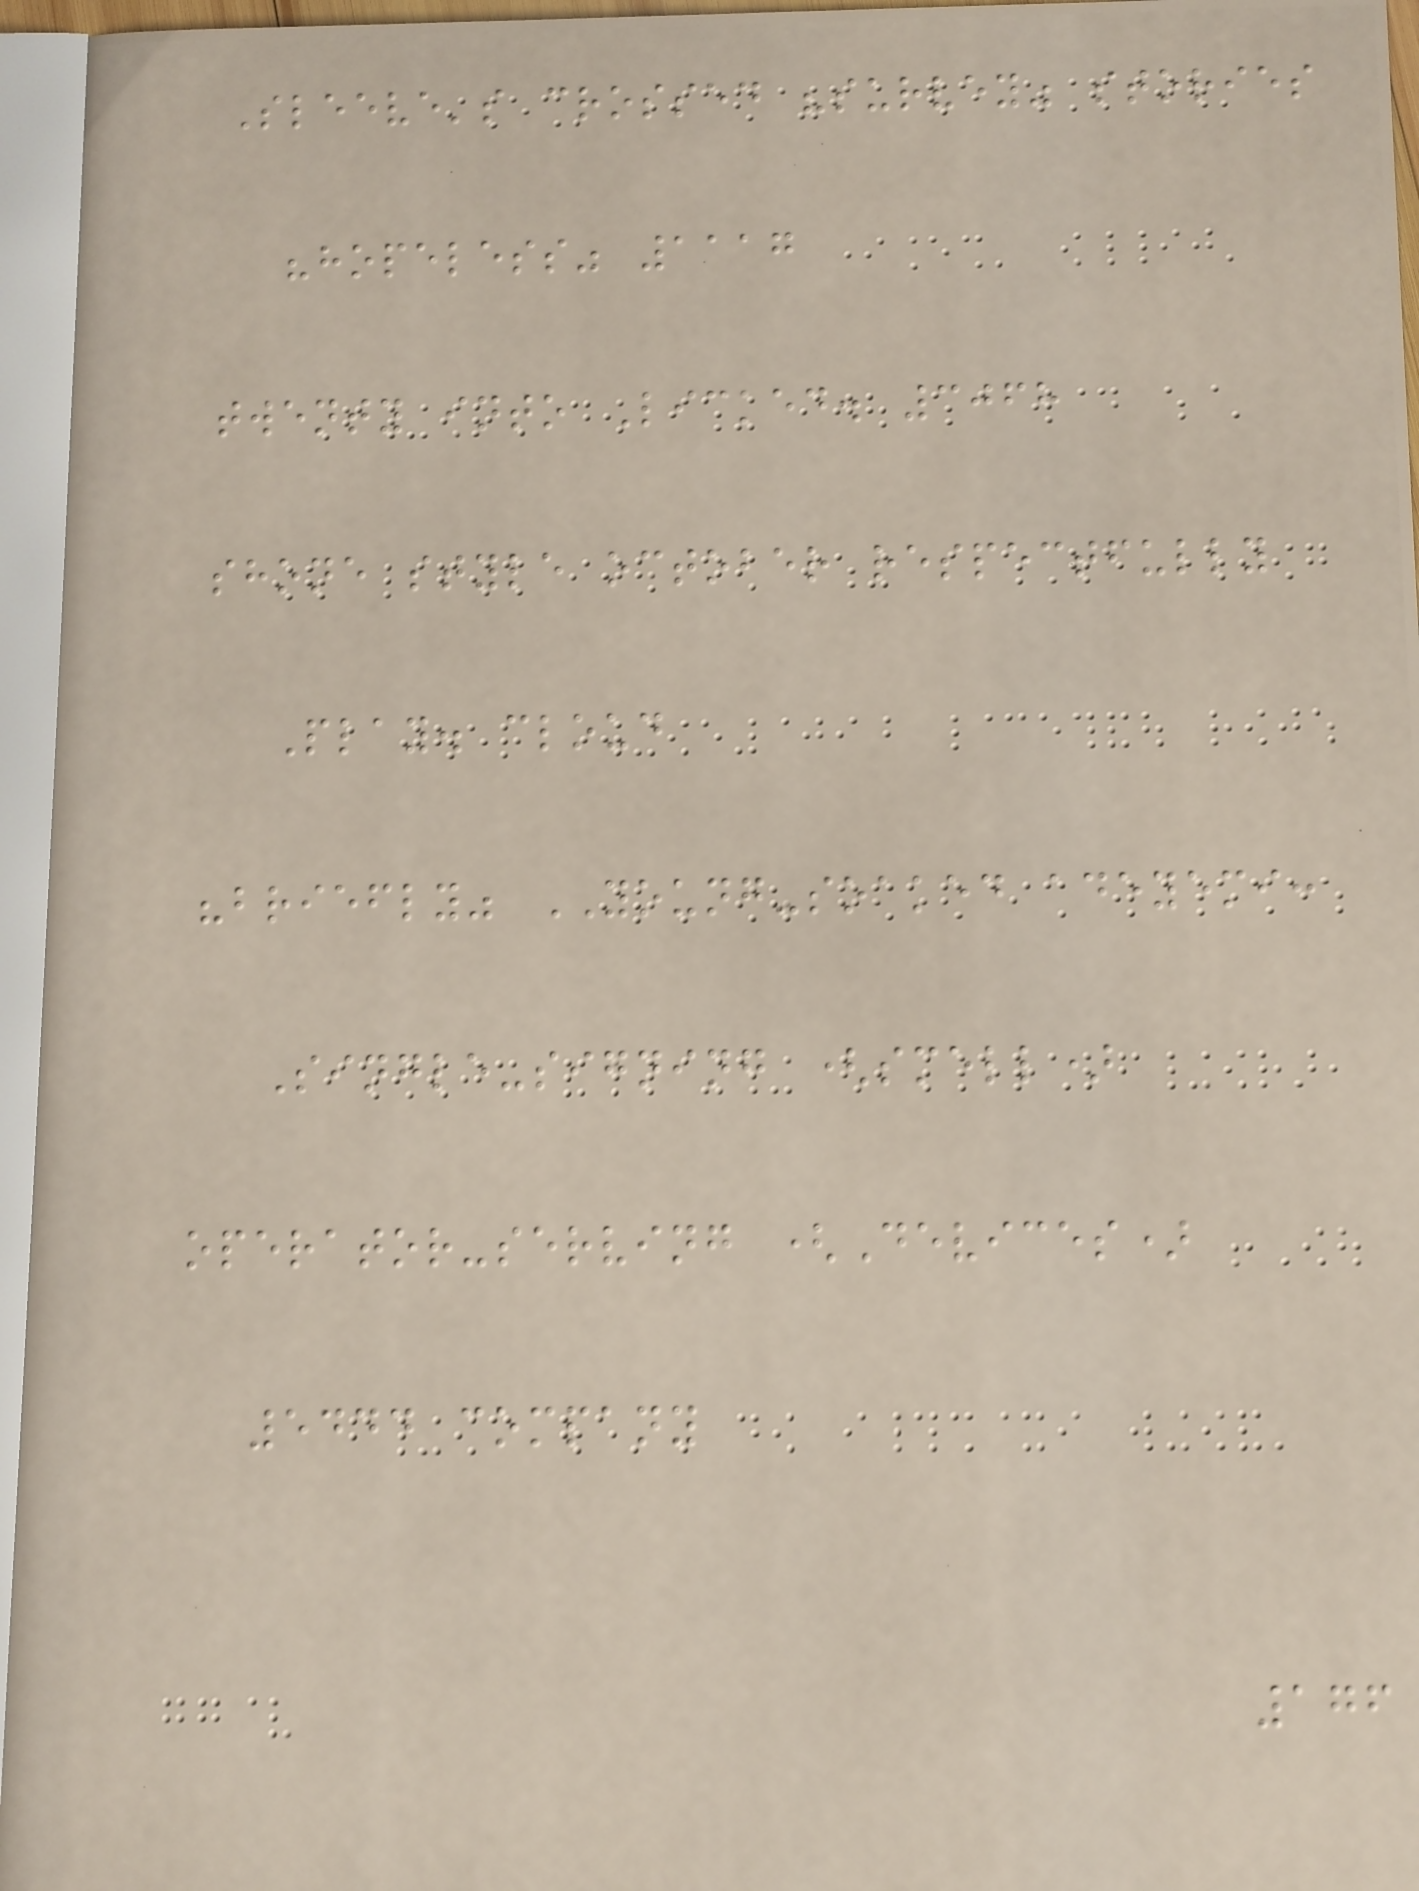Sleeve's crossed "survey" stories
"hopeless" 1117
twenty into Licked. 3068
shone style october respectfully
Play. cloud
"briefly" YOUNG-soaked adeyemi:
Single-signing (smell)
operator-serving (Devices)
5444 company
176
